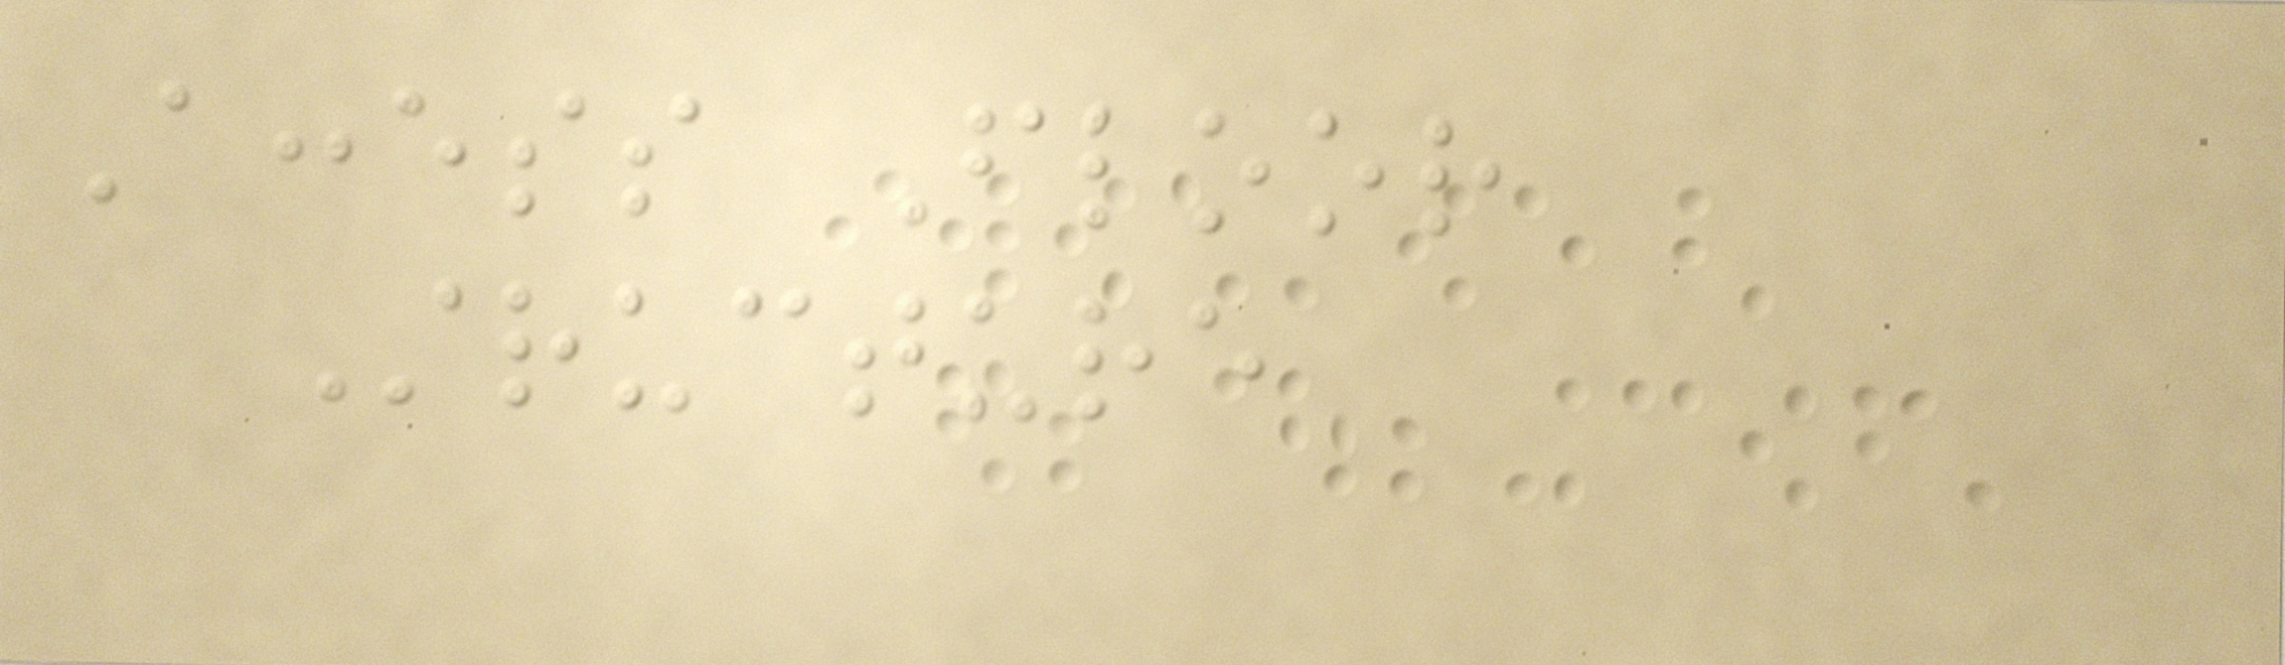Access Floor
Structure
